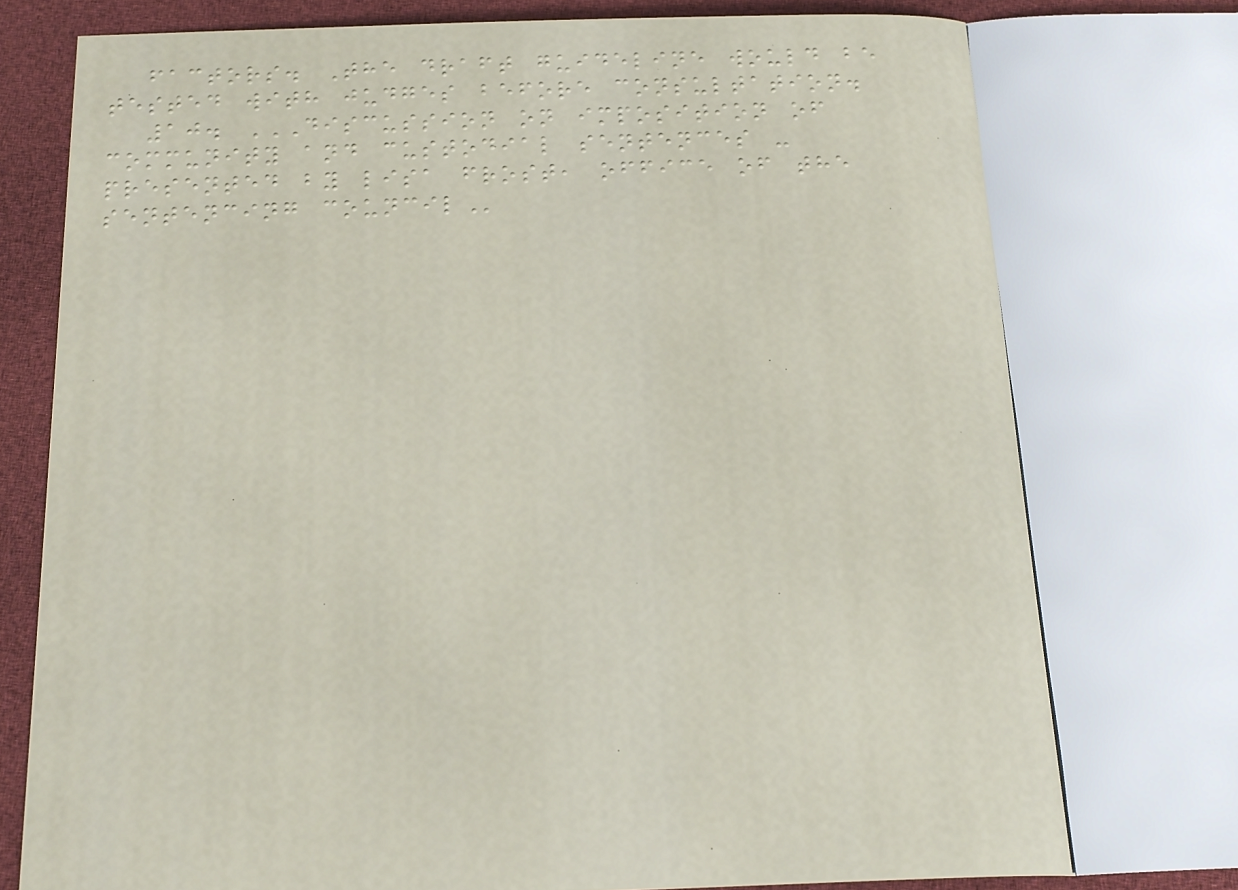factors. The draft guideline would be
tested with judges before consultation.
10. DISCUSSION ON IMPOSITION OF
COMMUNITY AND CUSTODIAL SENTENCES -
PRESENTED BY LISA FROST, OFFICE OF THE
SENTENCING COUNCIL
